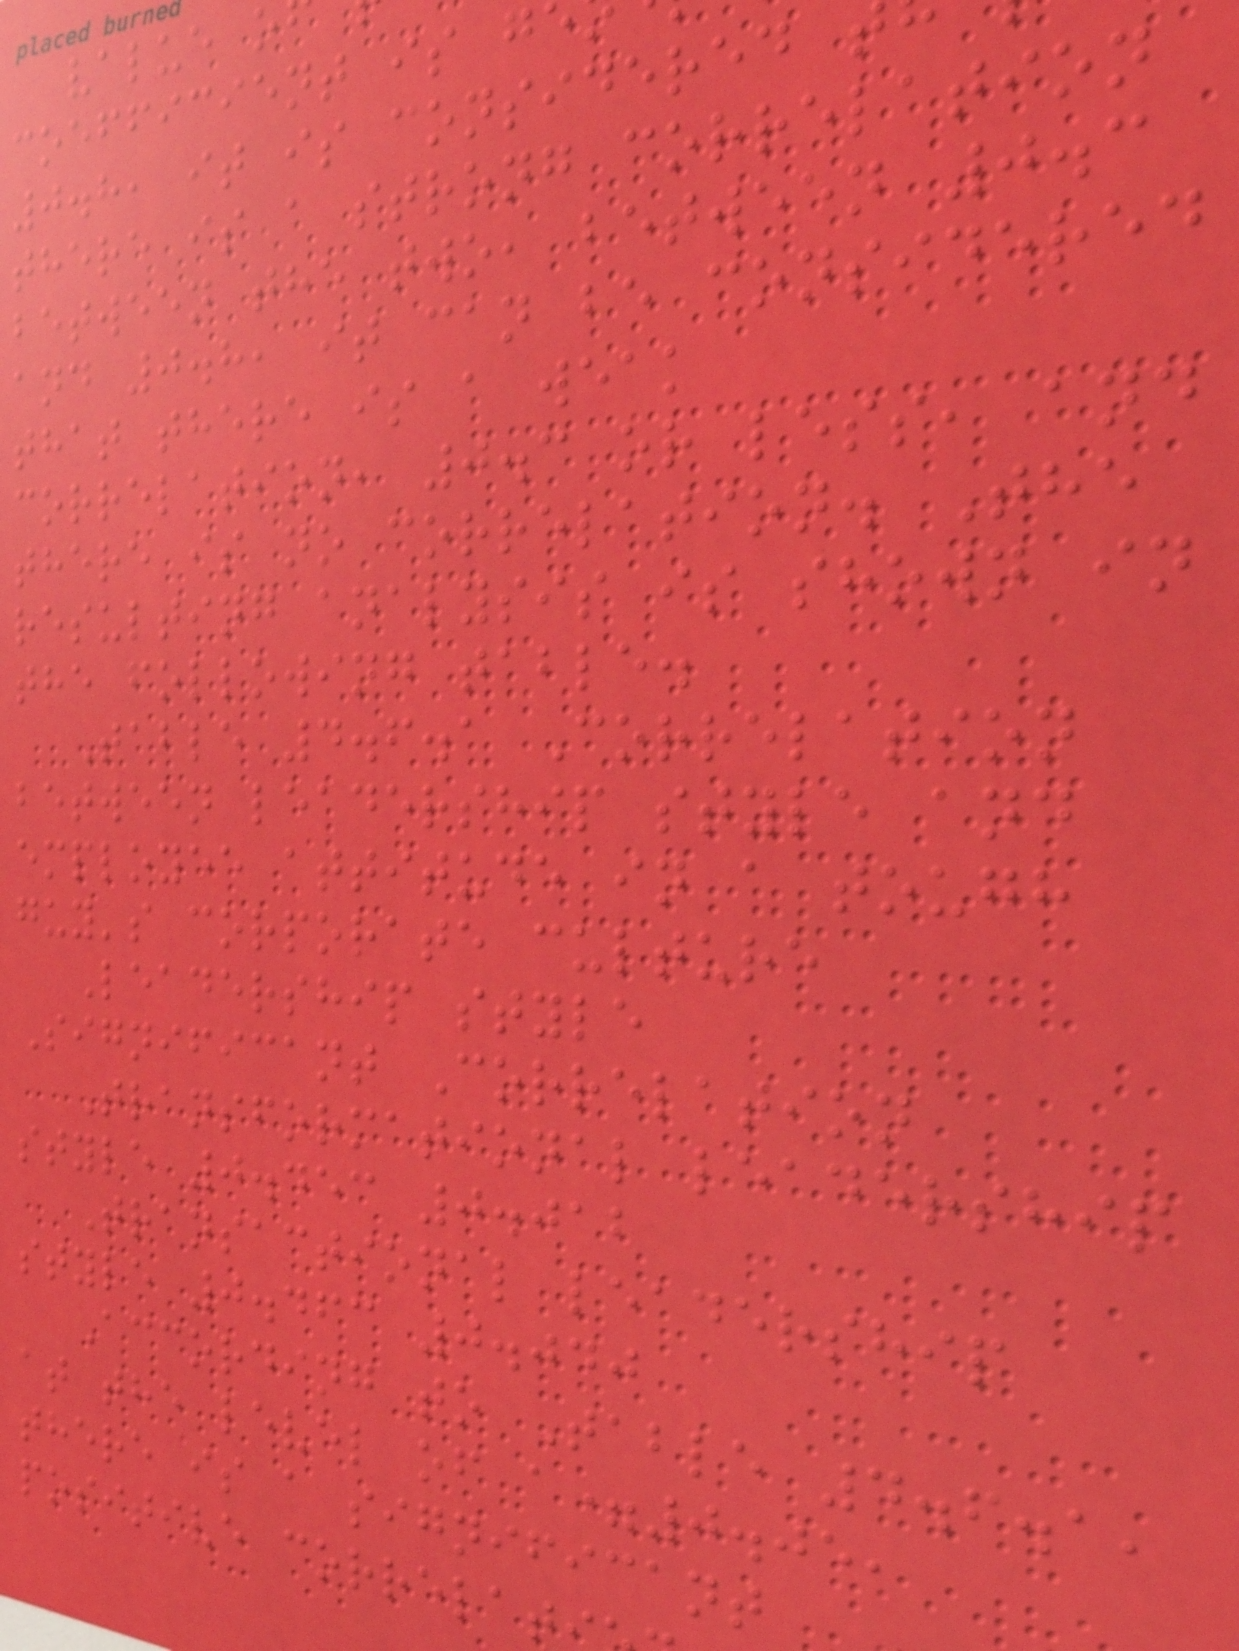value o
coefficient is g
0.8, it is considered
there is a strong correlation
between the two, between 0.3
and 0.8, it can be considered
that there is a weak
correlation, 0.3 or less, and
there is no correlation. The
resulting analysis is shown in
the following table.
Table 4.6.1 Correlation
between leadership style and
employee attitude in a tough
guy's corporate culture
Leadership style
Significant Correlation
Transformational leadership
style 0.453 0.012
Transactional leadership
style 0.463 0.040
According to Table 4.6.1,
at the level of a=0.05,
there is a significant
positive correlat
